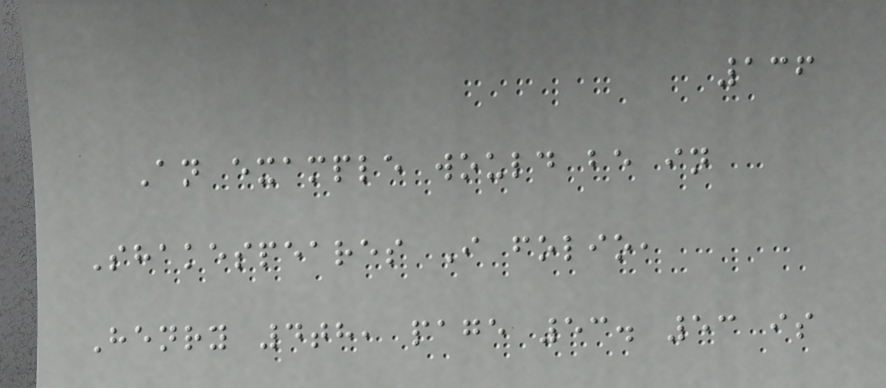136
An example would be in
Shakespeares I folio,
Henry 4th, page 53. 53 is
